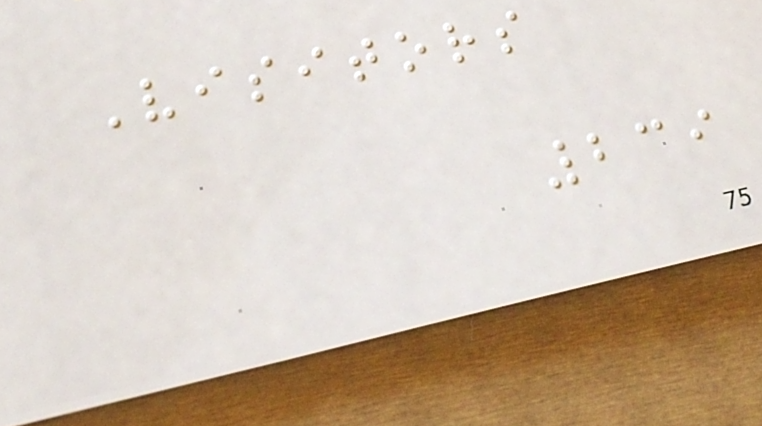Visitors
239
